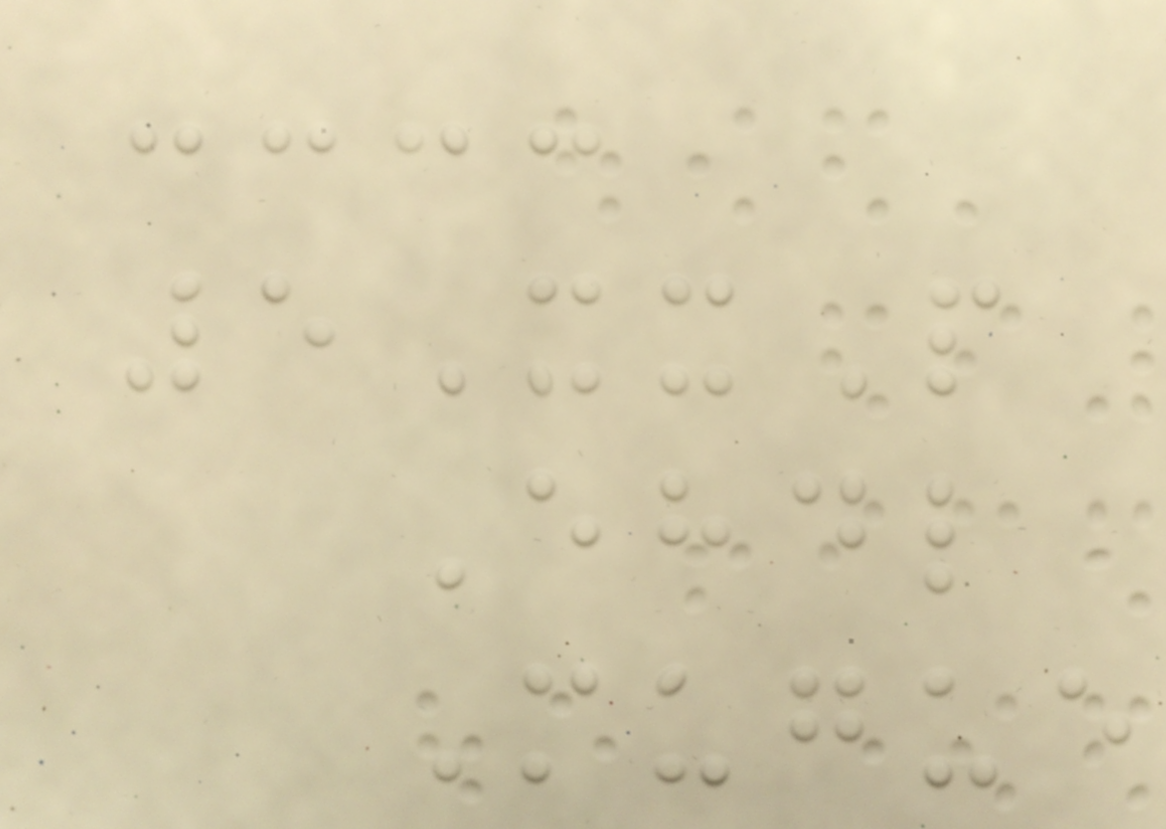5XxP
Ehdl
Mugue
